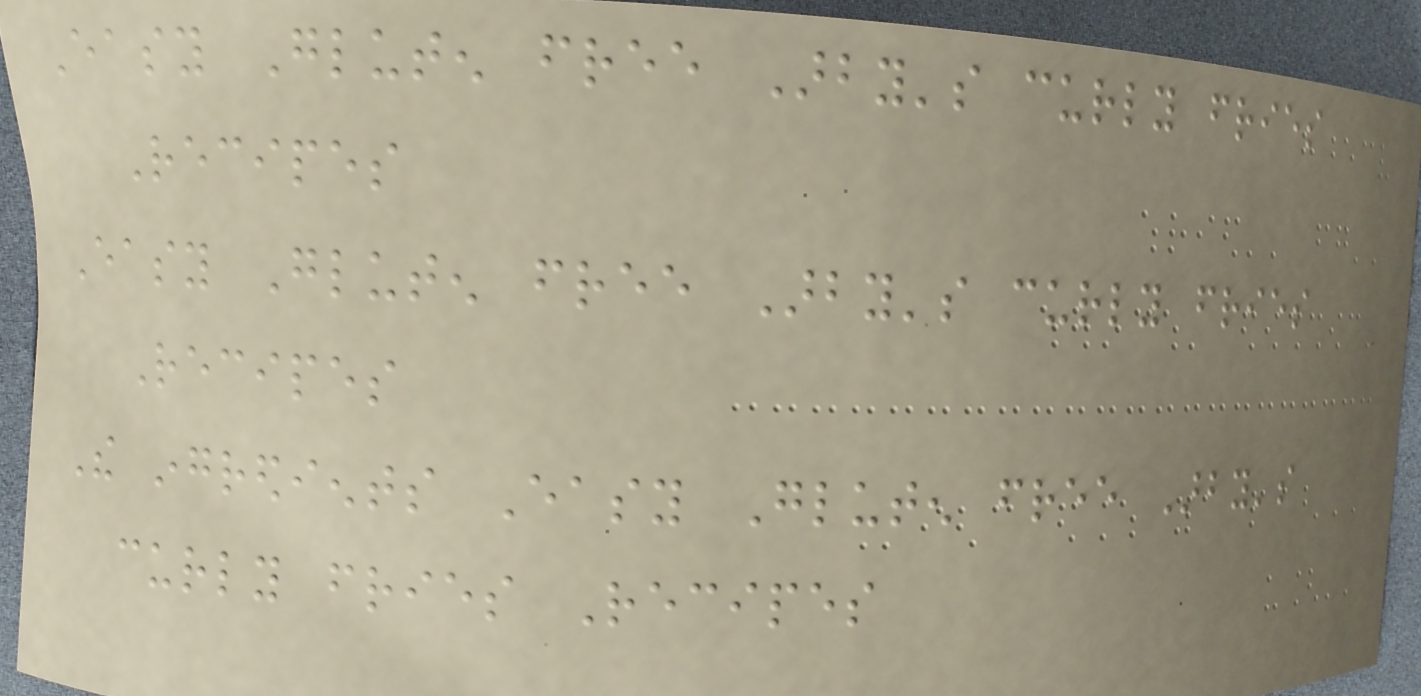Easy Gluten free Arby's curly fries
Recipes
Easy Gluten free Arby's curly fries
Recipes
The ingredients Easy Gluten free Arby's
curly fries Recipes
